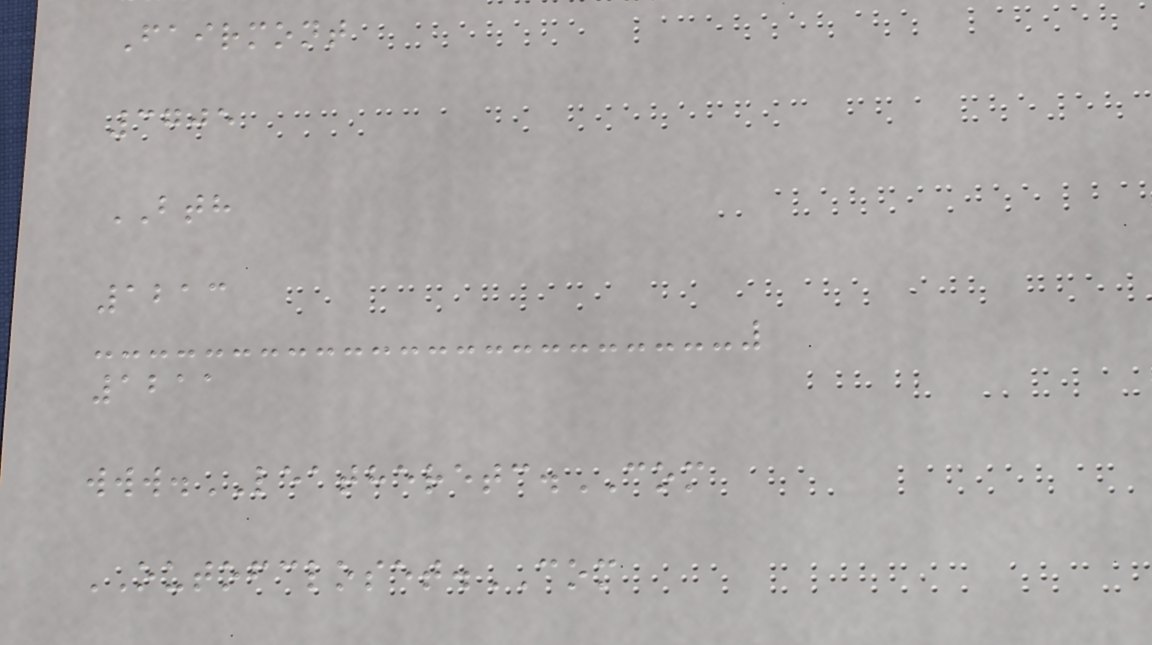Fairmont
3705
BTH
1213
1211
www.LEATHERETC.COM
OUTOFCLOSET.COM
